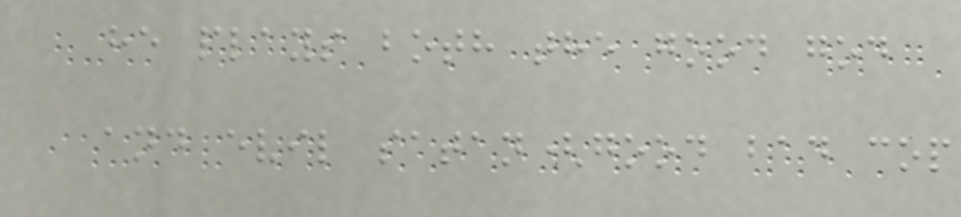he plays both the good god
and evil satan(good bad cop
